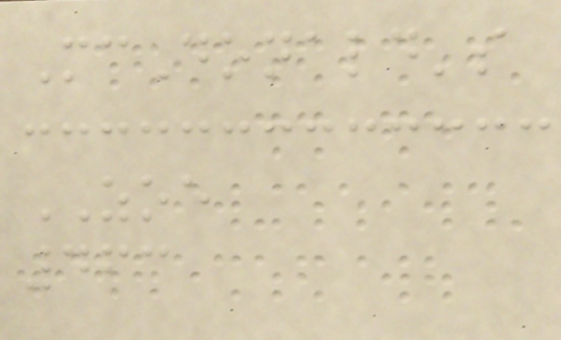McDonald's
ZOE
463
